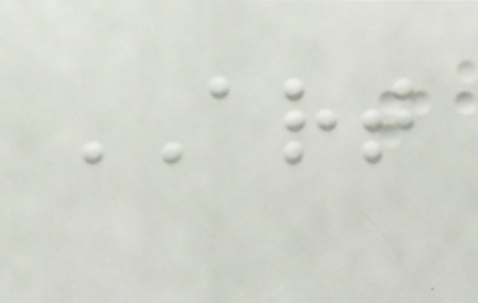ART
